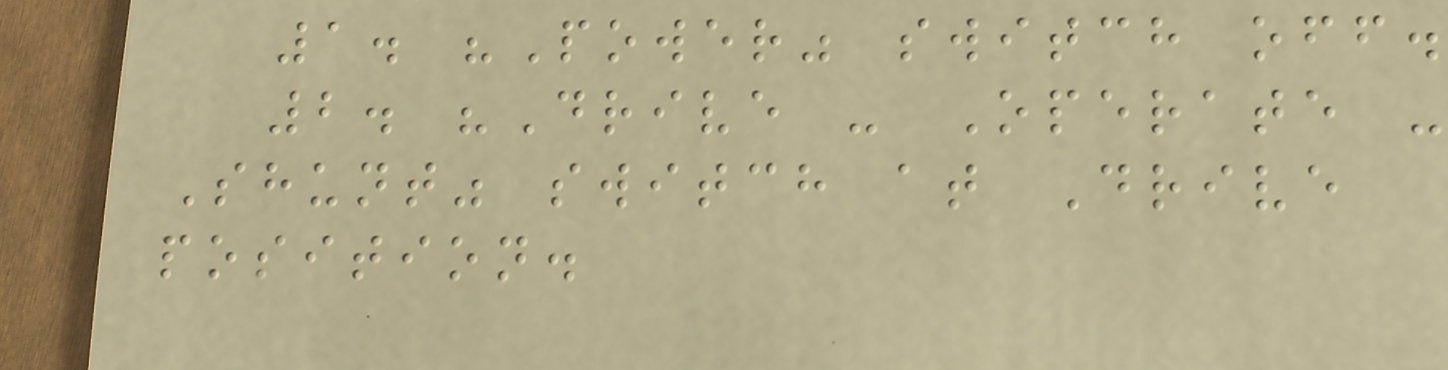1. "Power" switch off.
2. "Drive - Operate -
Shunt" switch at Drive
position.
